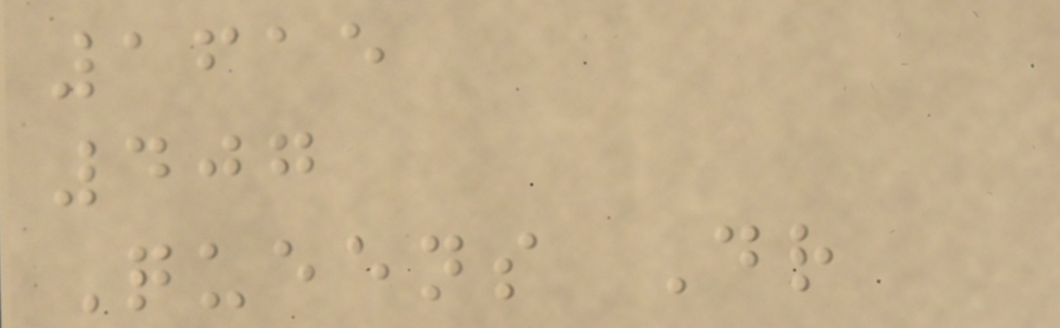1615
407
Queens Dr
